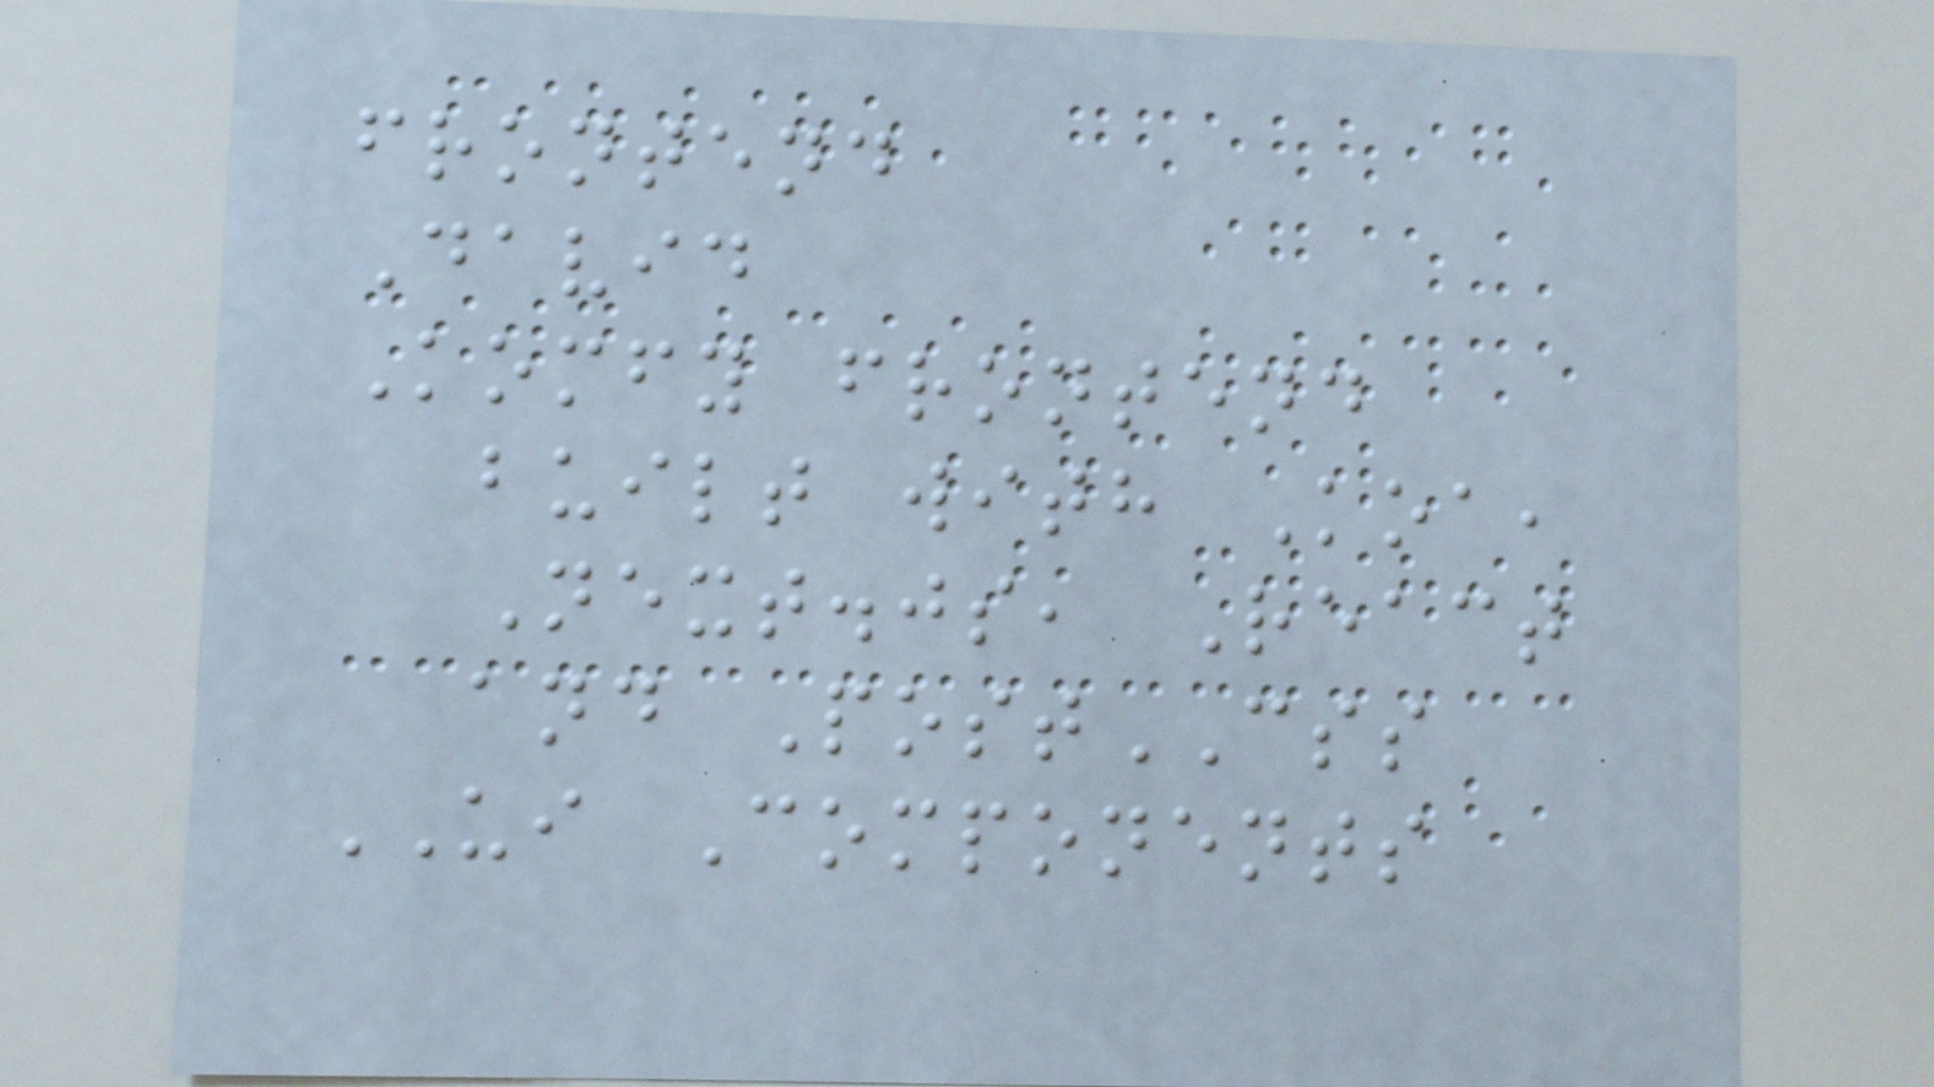frontend
David
Komfy frontend
built with Koa,
Next.js, React
and PostCSS
UI Components
